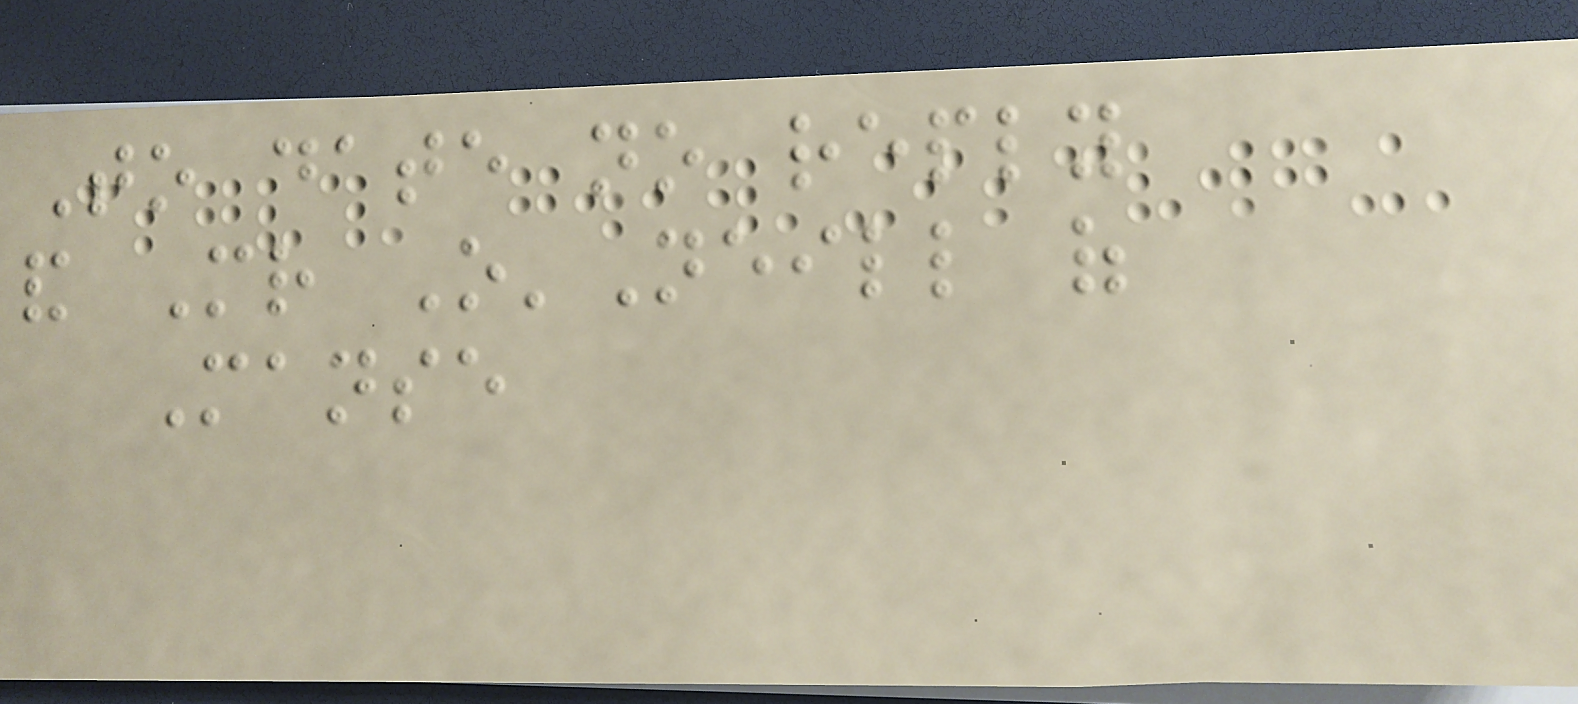To date no reply
and Mr O'Neill of
Manse
